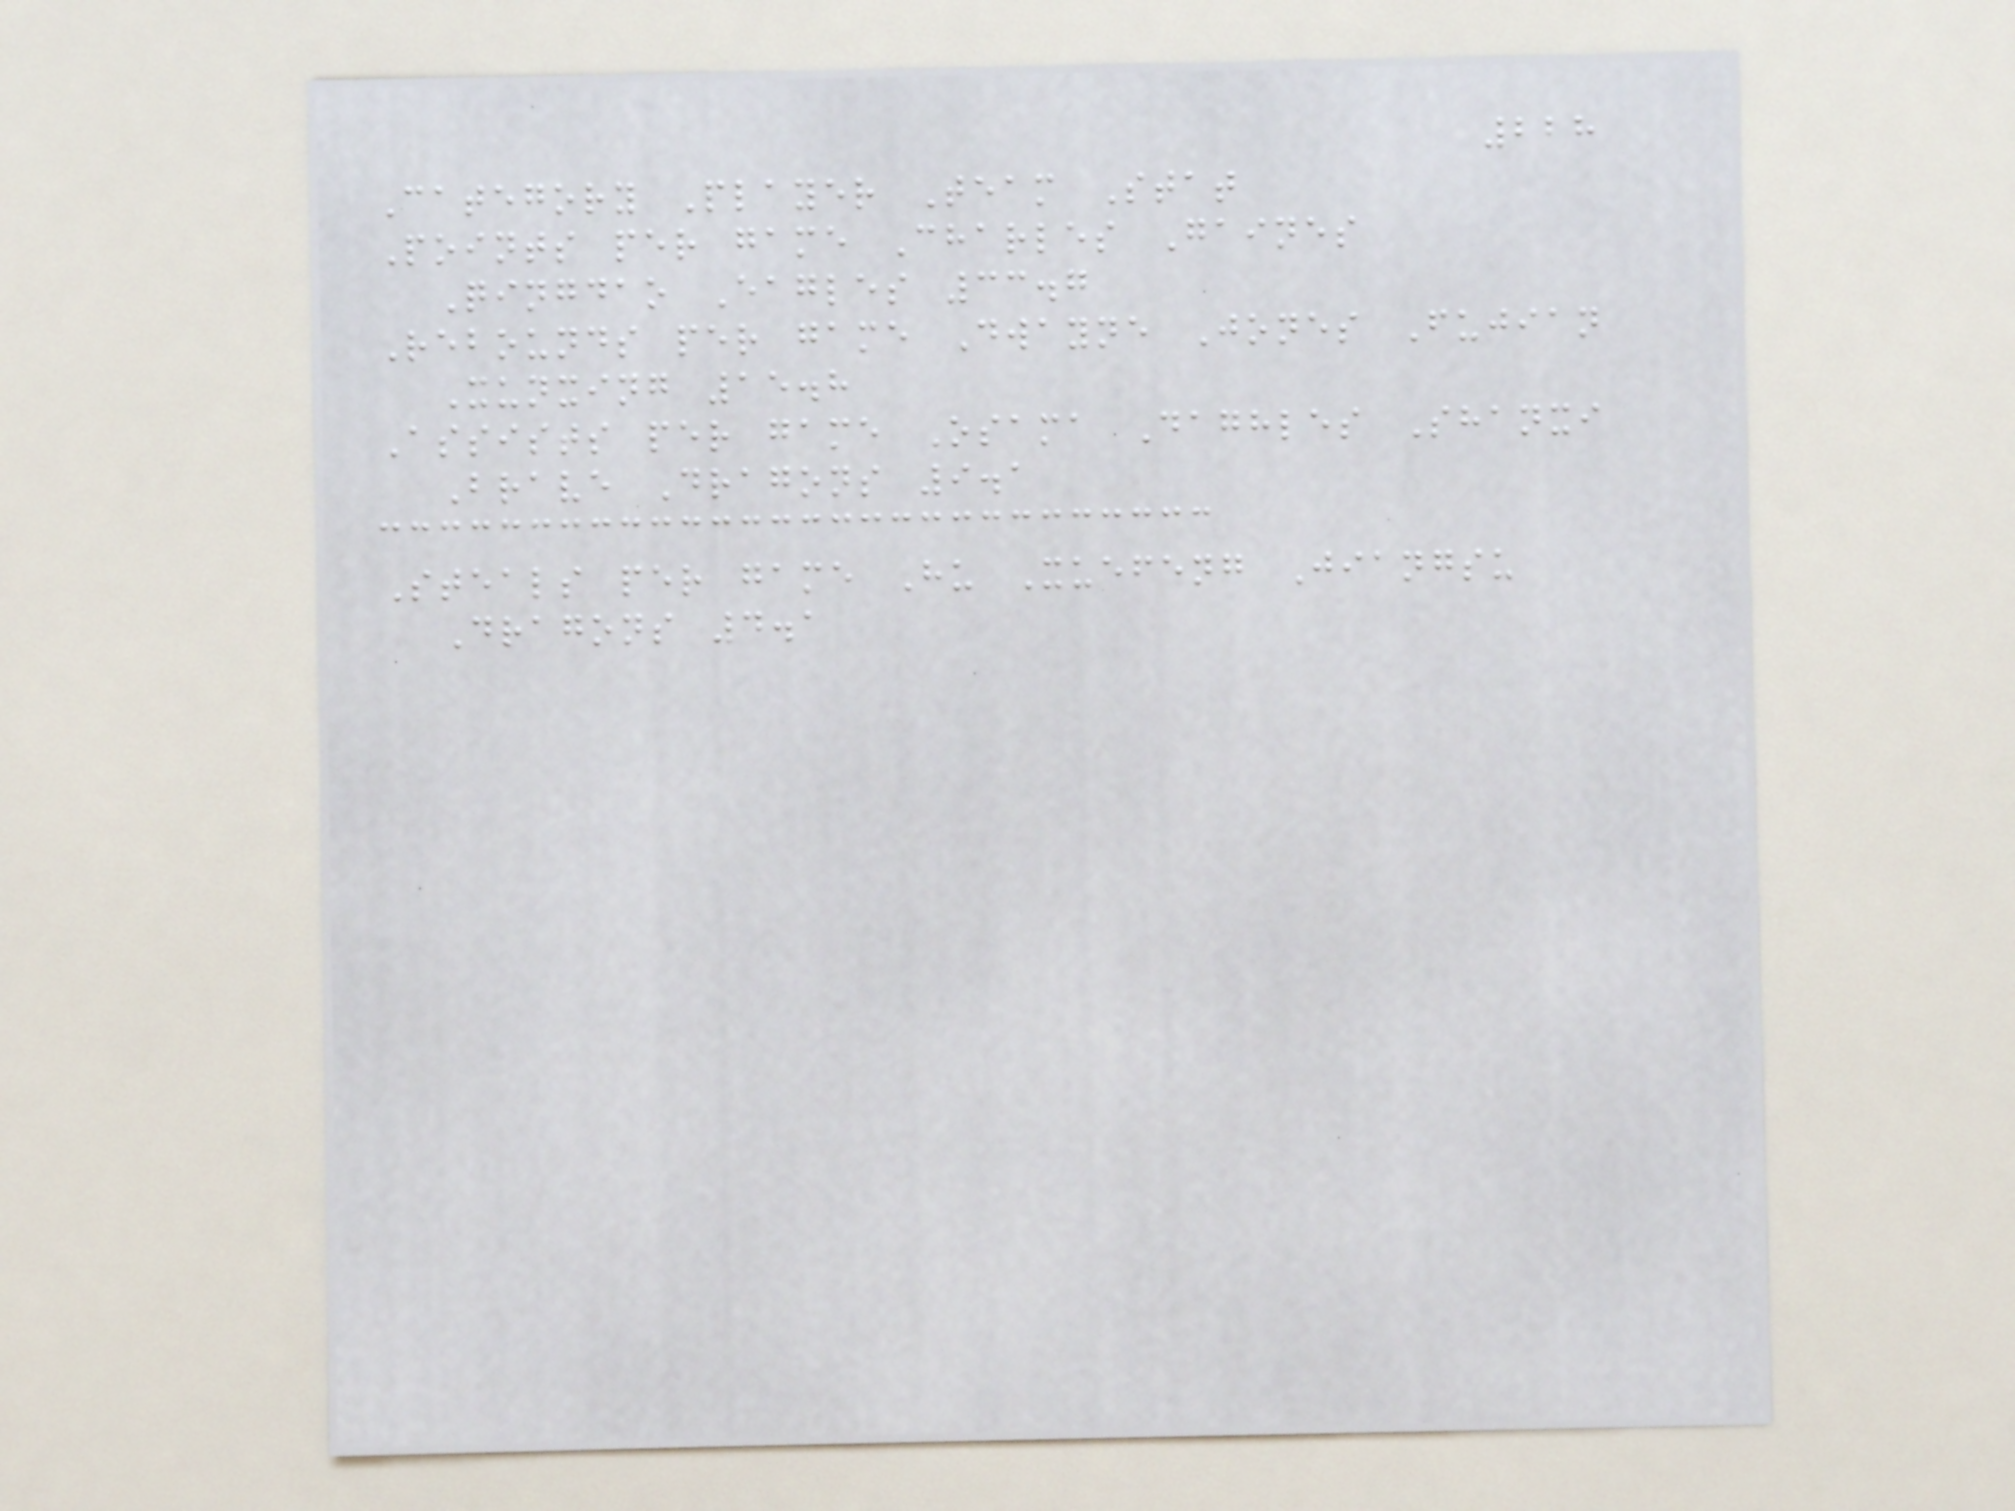228
Category Player Team Stat
Points per game Charles Gaines
Qingdao Eagles 33.7
Rebounds per game Dwayne Jones Fujian
Xunxing 15.8
Assists per game Osama Daghles Shanxi
Brave Dragons 9.1
Steals per game Hu Xuefeng Jiangsu
Dragons 4.1
